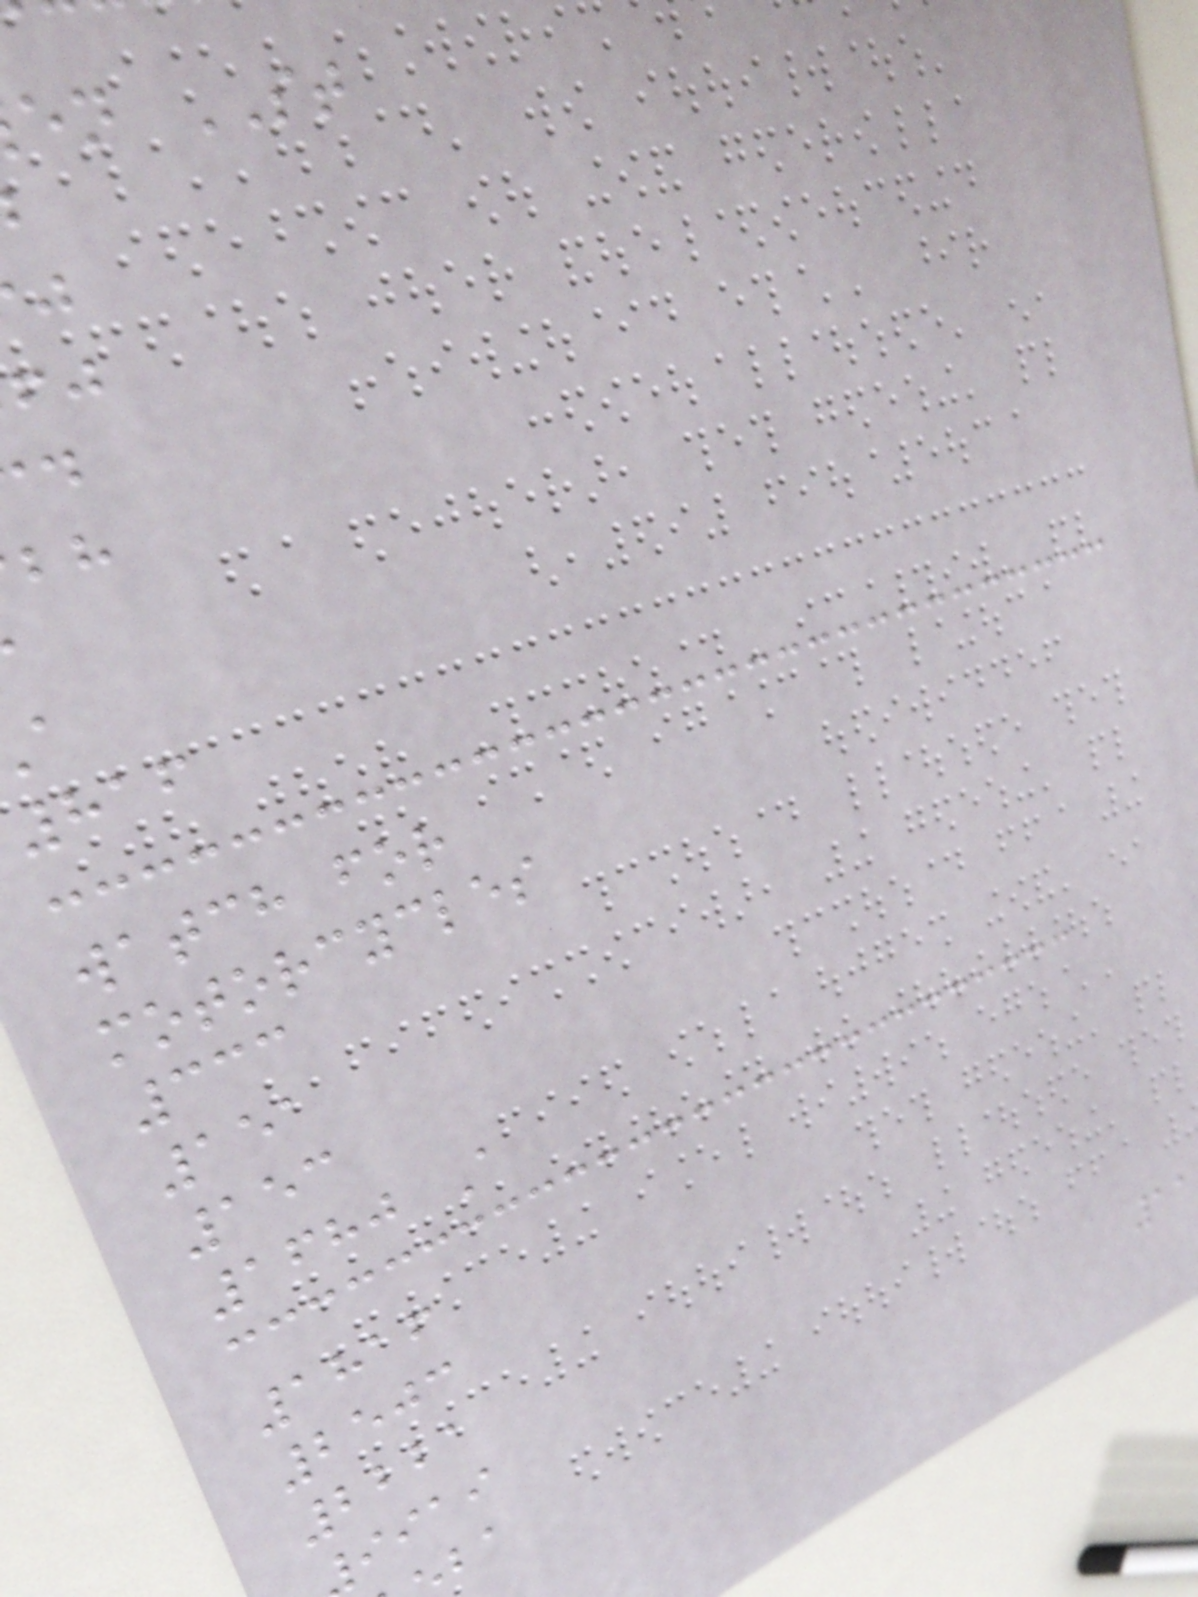en ST
816
watch for
motorcycles
333
151
153
1680 A
1816
2503
2221
iiai
